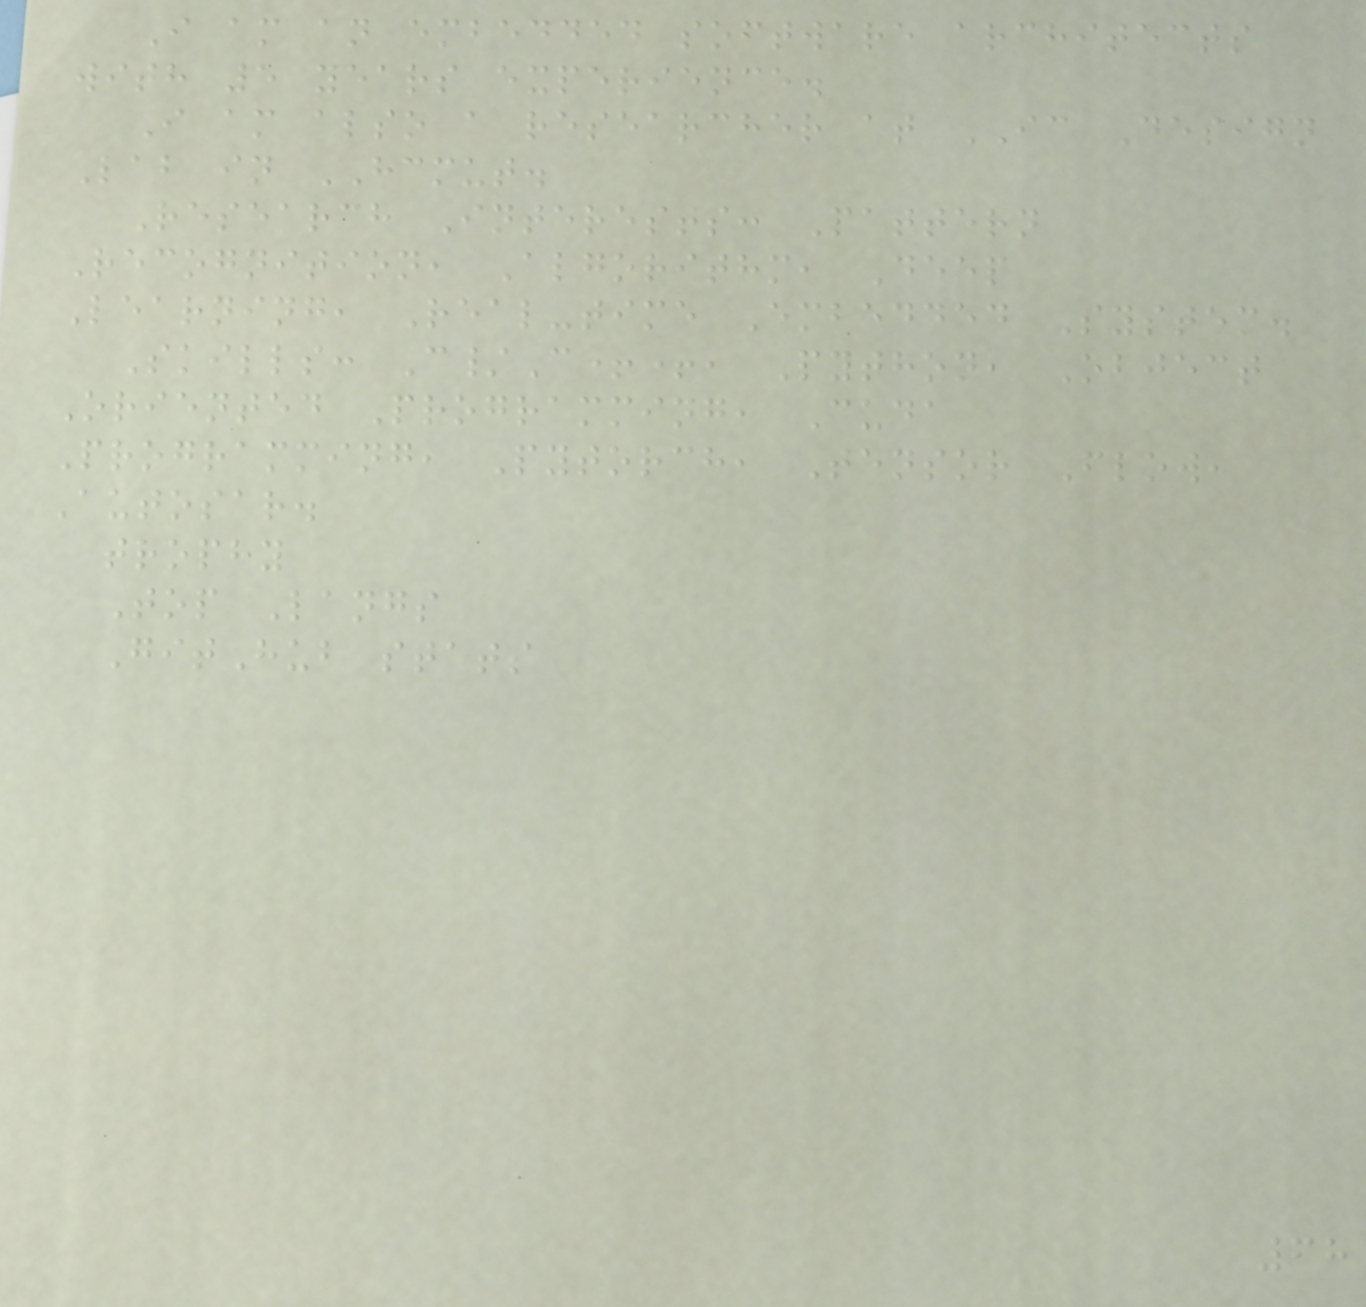I am an embedded software architects
with 5 years experience.
I am also a researcher at IC Design
Lab in HCMUT.
Research Interests: Pattern
Recognition, Algorithm, Deep
Learning, Real-time Embedded System.
Skills: C/C++, Python, Object
Oriented Programming, Cuda
Programming, Pytorch, Tensor Flow,
Autosar.
trophy
Top Langs
GitHub stats
68
